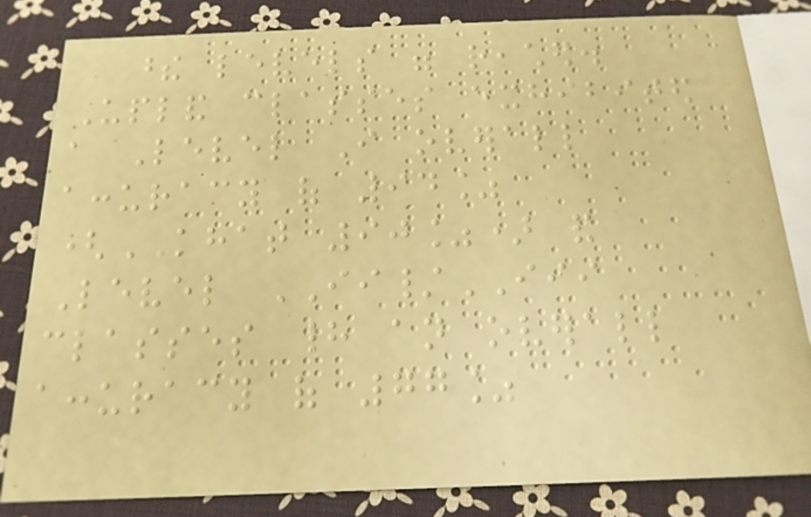these levels were reached.
Upland classes exhibited
a Level I overall
accuracy of 94%
(KHAT 90%) and
Level II/III
classes had an overall
accuracy of 77%
